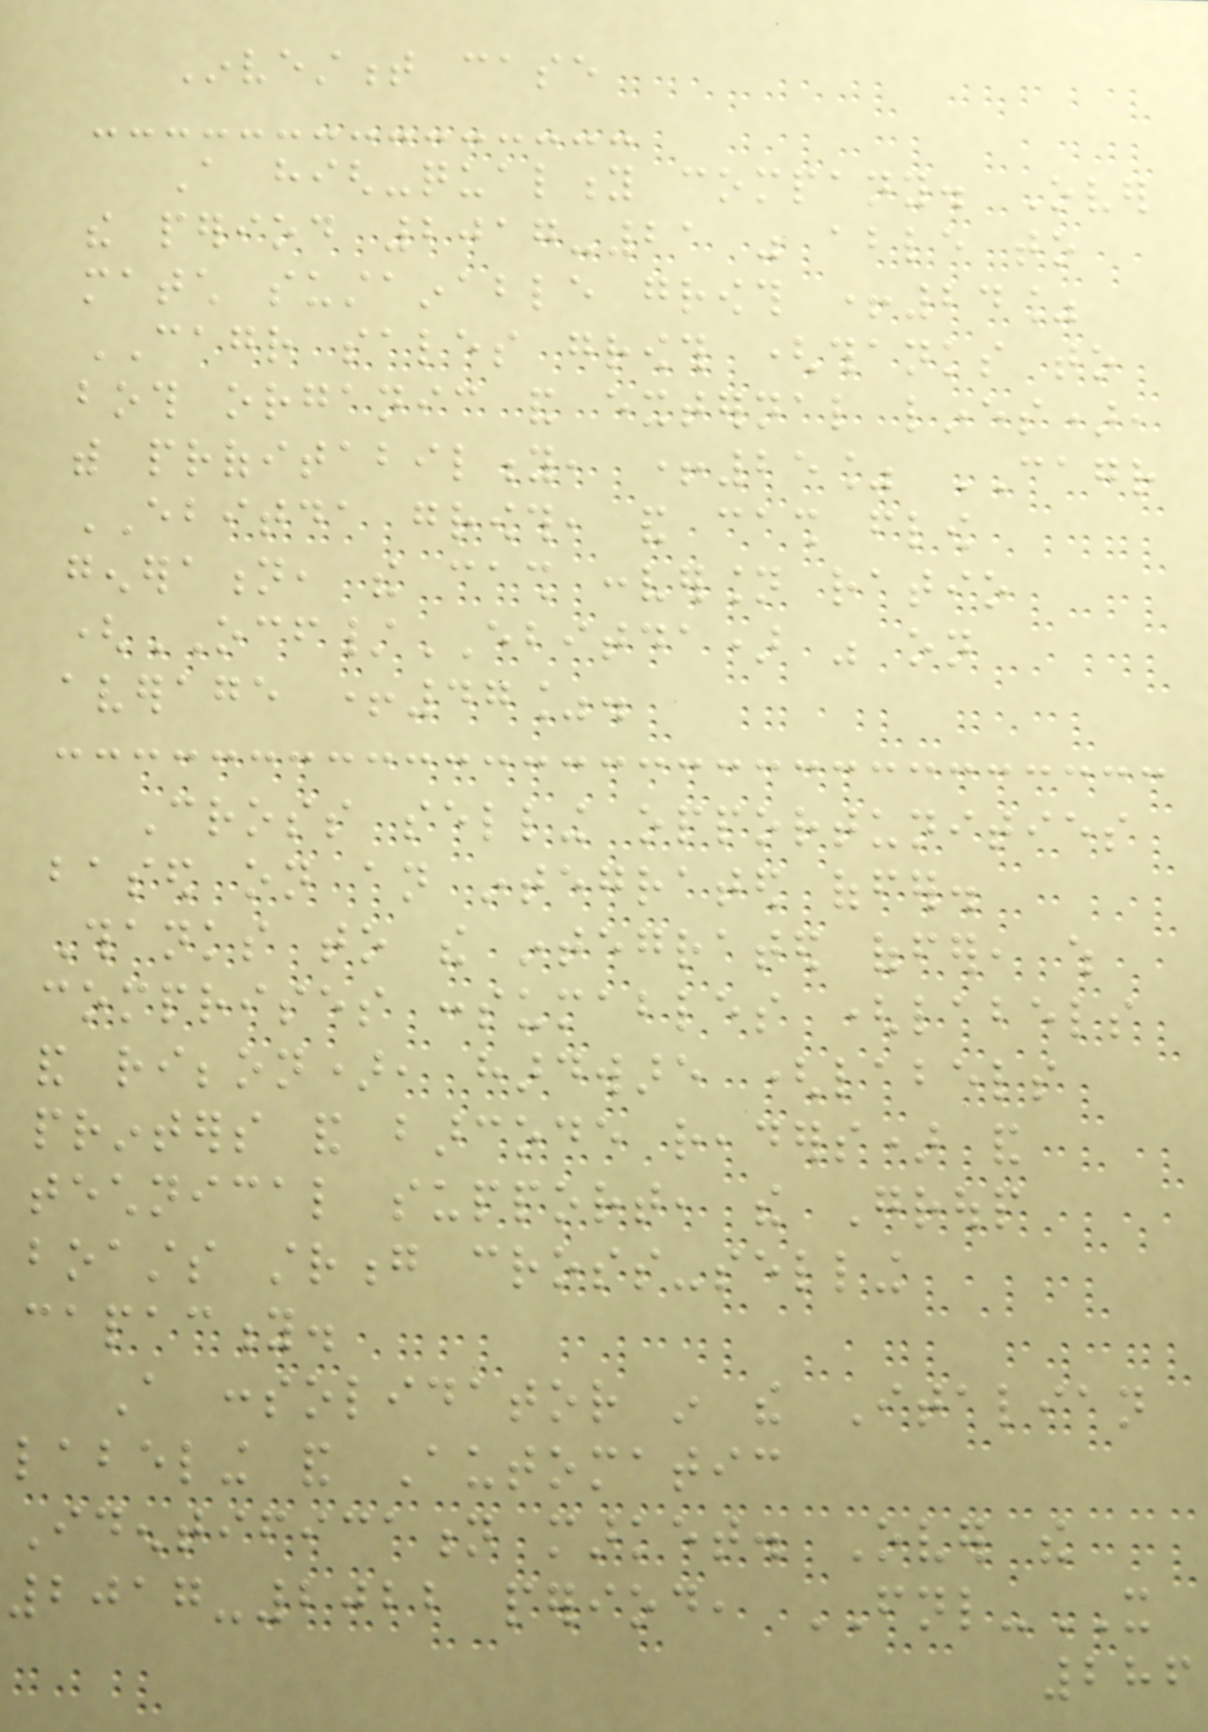Investment case
A high-quality company. Over
the period 2017-21 was able to
match sustainable growth +24%
CAGR sales growth (thanks to
both organic and external lines),
with profitability, +25% CAGR
EBITDA growth, and cash flow
generation, the cash conversion ratio
(OCF/EBITDA) was on
average +47%.
Cross selling opportunities
based on an integrated offer.
Thanks to the integrated offer, which
comprises consumables (labels
and ribbon), hardware (labels
printers and barcode readers) and
technical support, the Group
boasts strong cross-selling
capacity.
A consolidator in the Italian
labeling and Automatic
Identification market. Over the
2017-2022 period, FNL-IT
286
